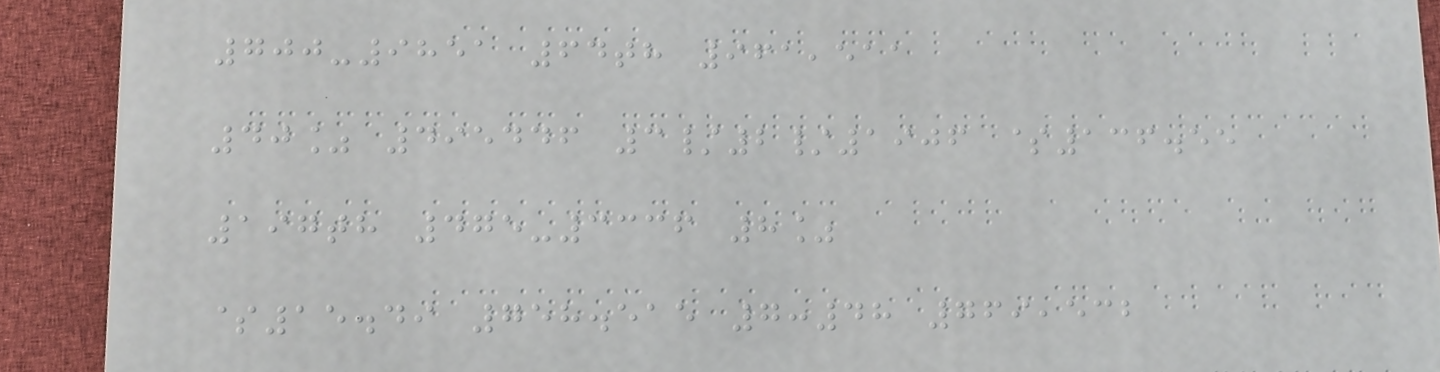700-9851 64th 961,511
40% 495446 3/2/1906 $136.55
197th 475-3336 8%
$15.49 758.515 7:48 769,532
